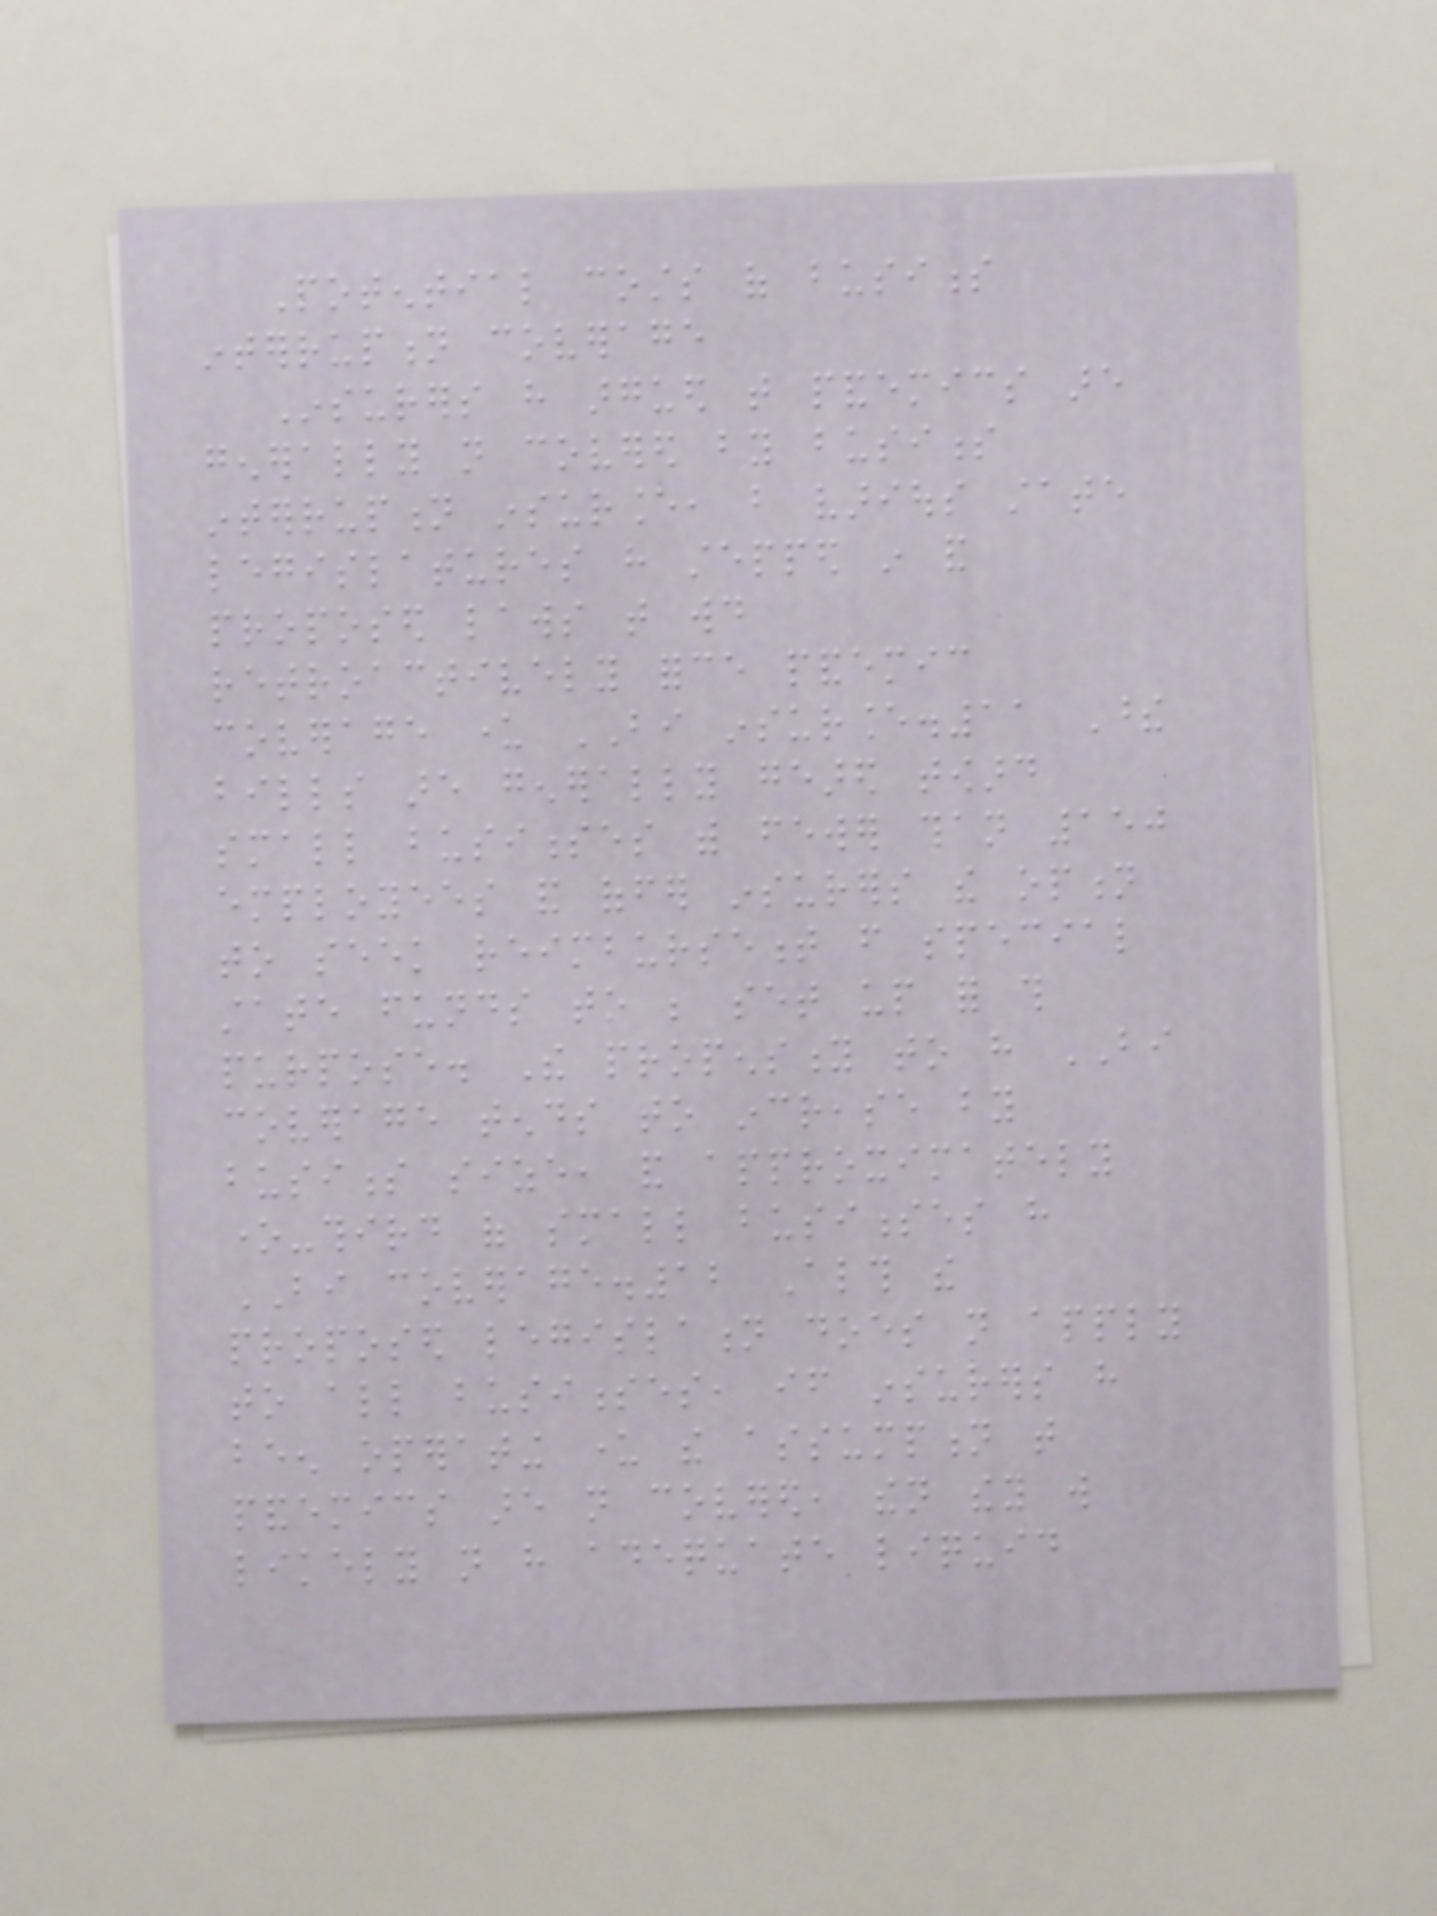Potential costs of business
interruption coverage
Insurers have argued that pandemics are
generally not covered by business
interruption insurance, but various state
legislatures have stepped in and
proposed laws that would
retroactively force pandemic
coverage under BI insurance.11 These
bills are generally geared toward
small businesses with fewer than 150
employees and offer insurers the option
to seek reimbursement from special
state funds to be set up for this
purpose. The propensity to have BI
coverage tends to increase by
business size, and approximately
one-third of small businesses have
BI coverage.12 Although the
proposed legislation does not apply
to all businesses, if insurers have
been operating under the assumption that
pandemics are not covered, then they will
likely not have adequate liquid
